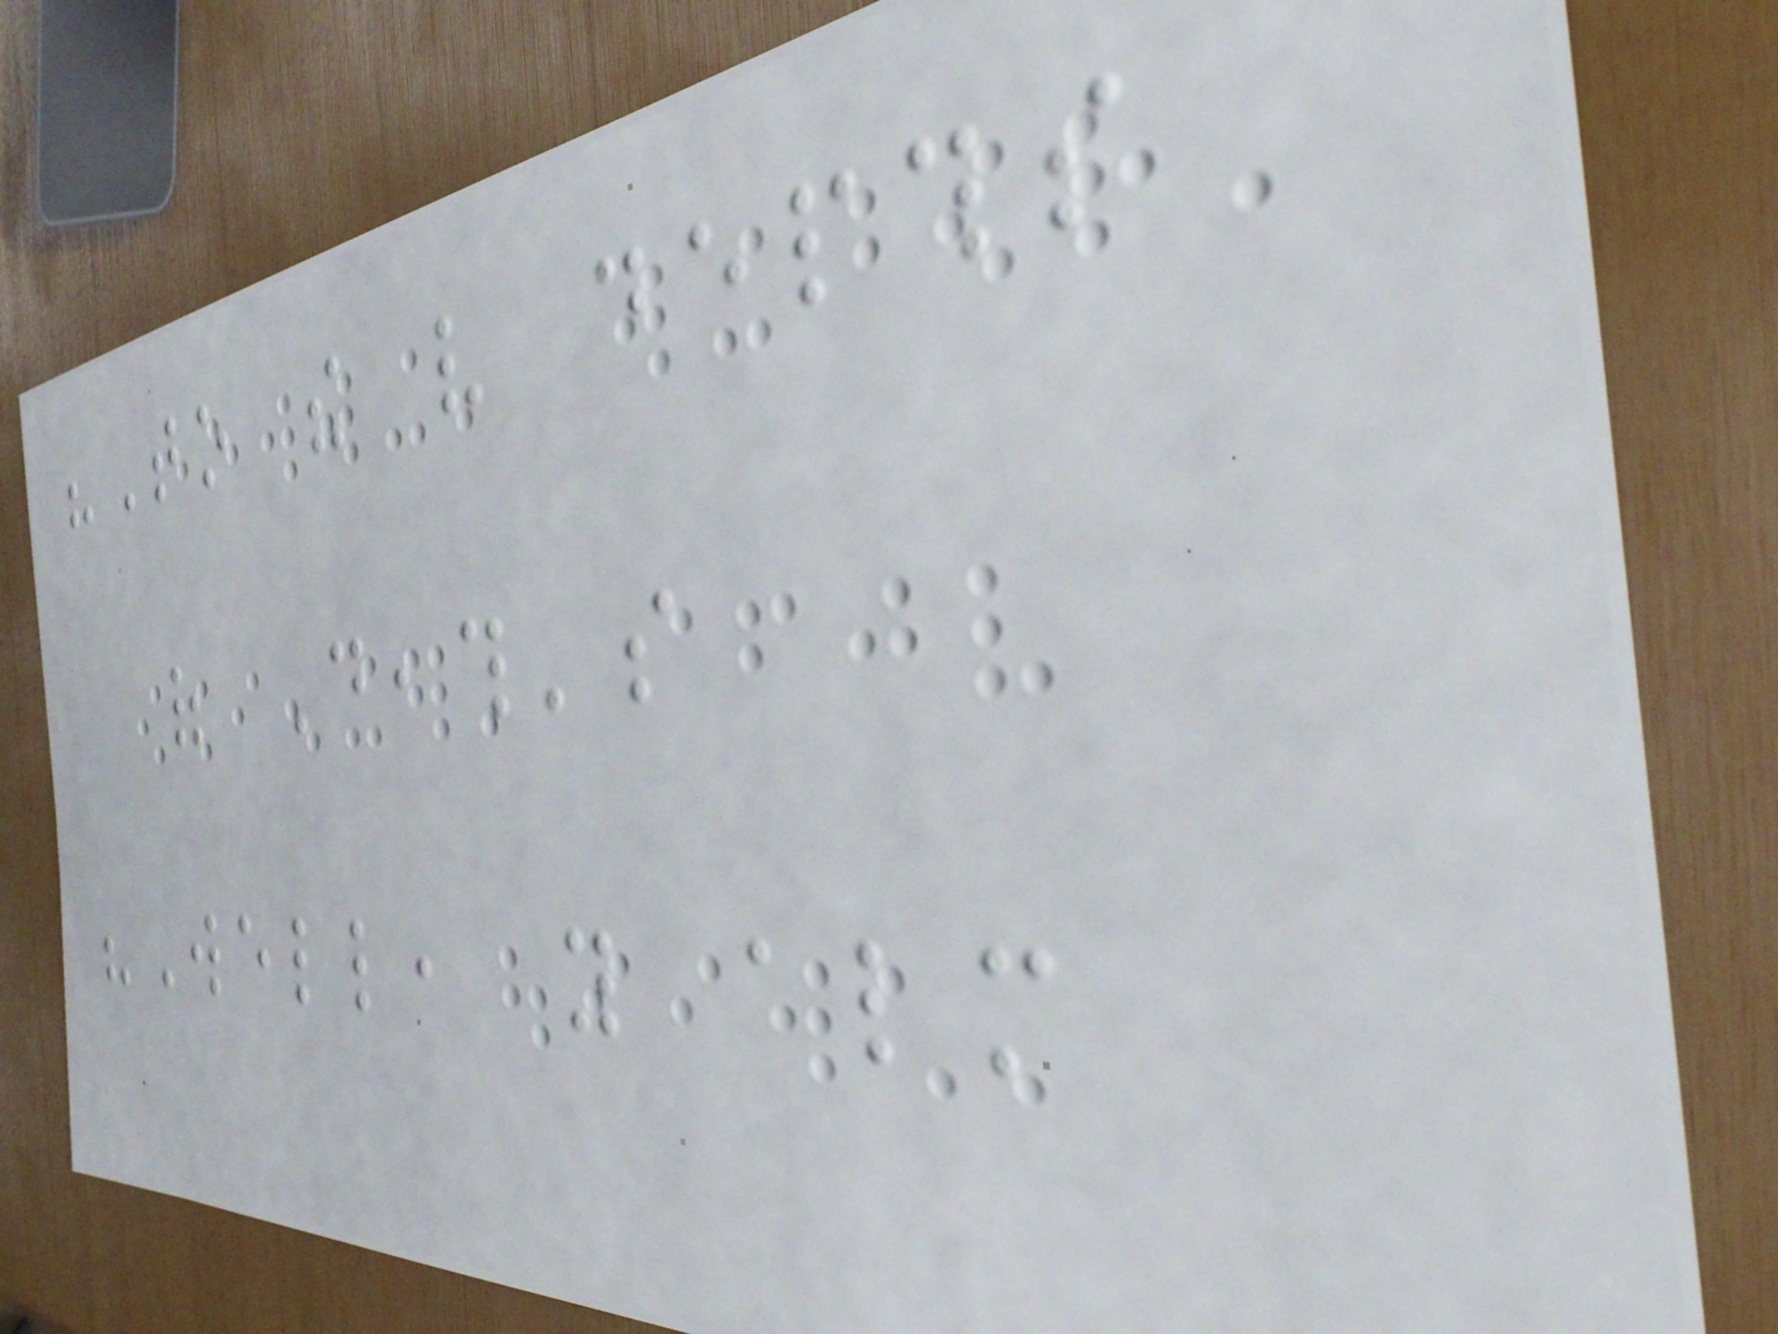"To the very depths
of Death's
"Well, you almost
